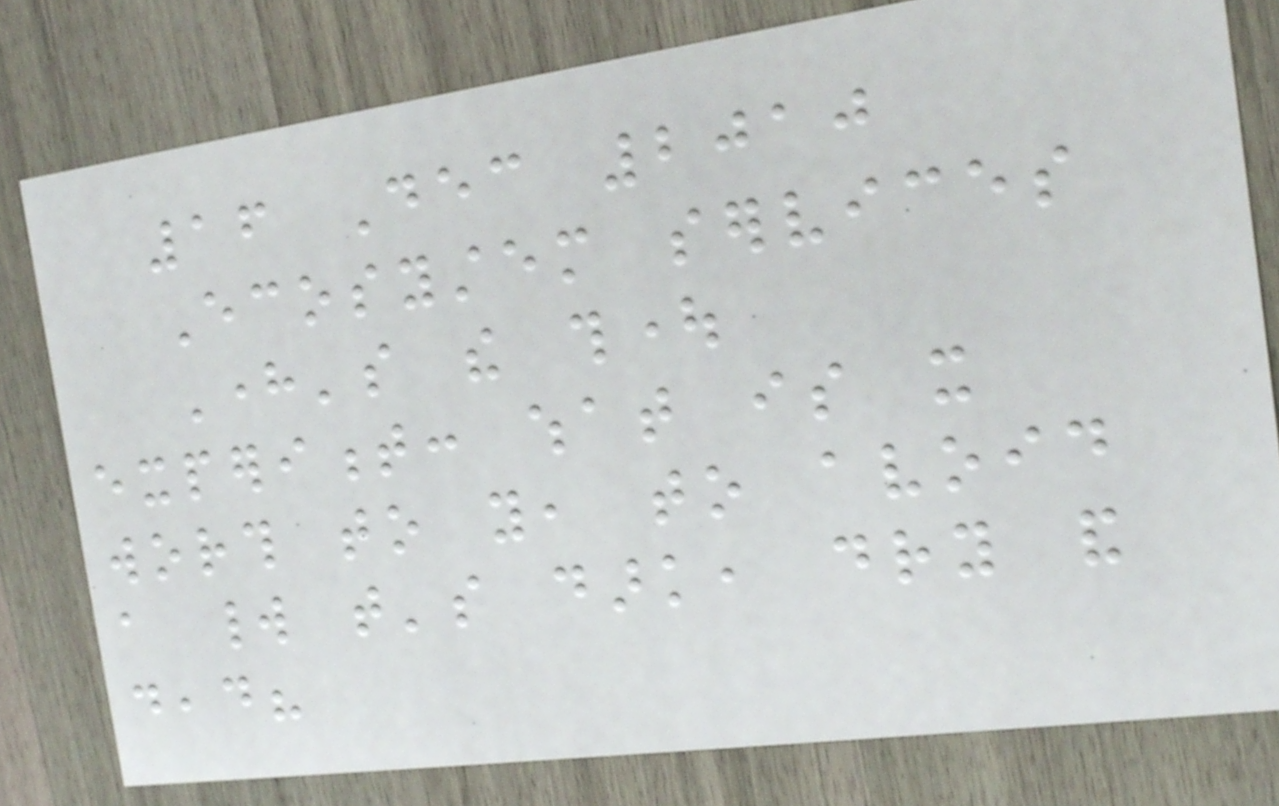16 Dec 2010
Ecosystem services
Here's the thought
experiment: what is it
worth to you, to avoid
a world that's dark, dry and
dead?
